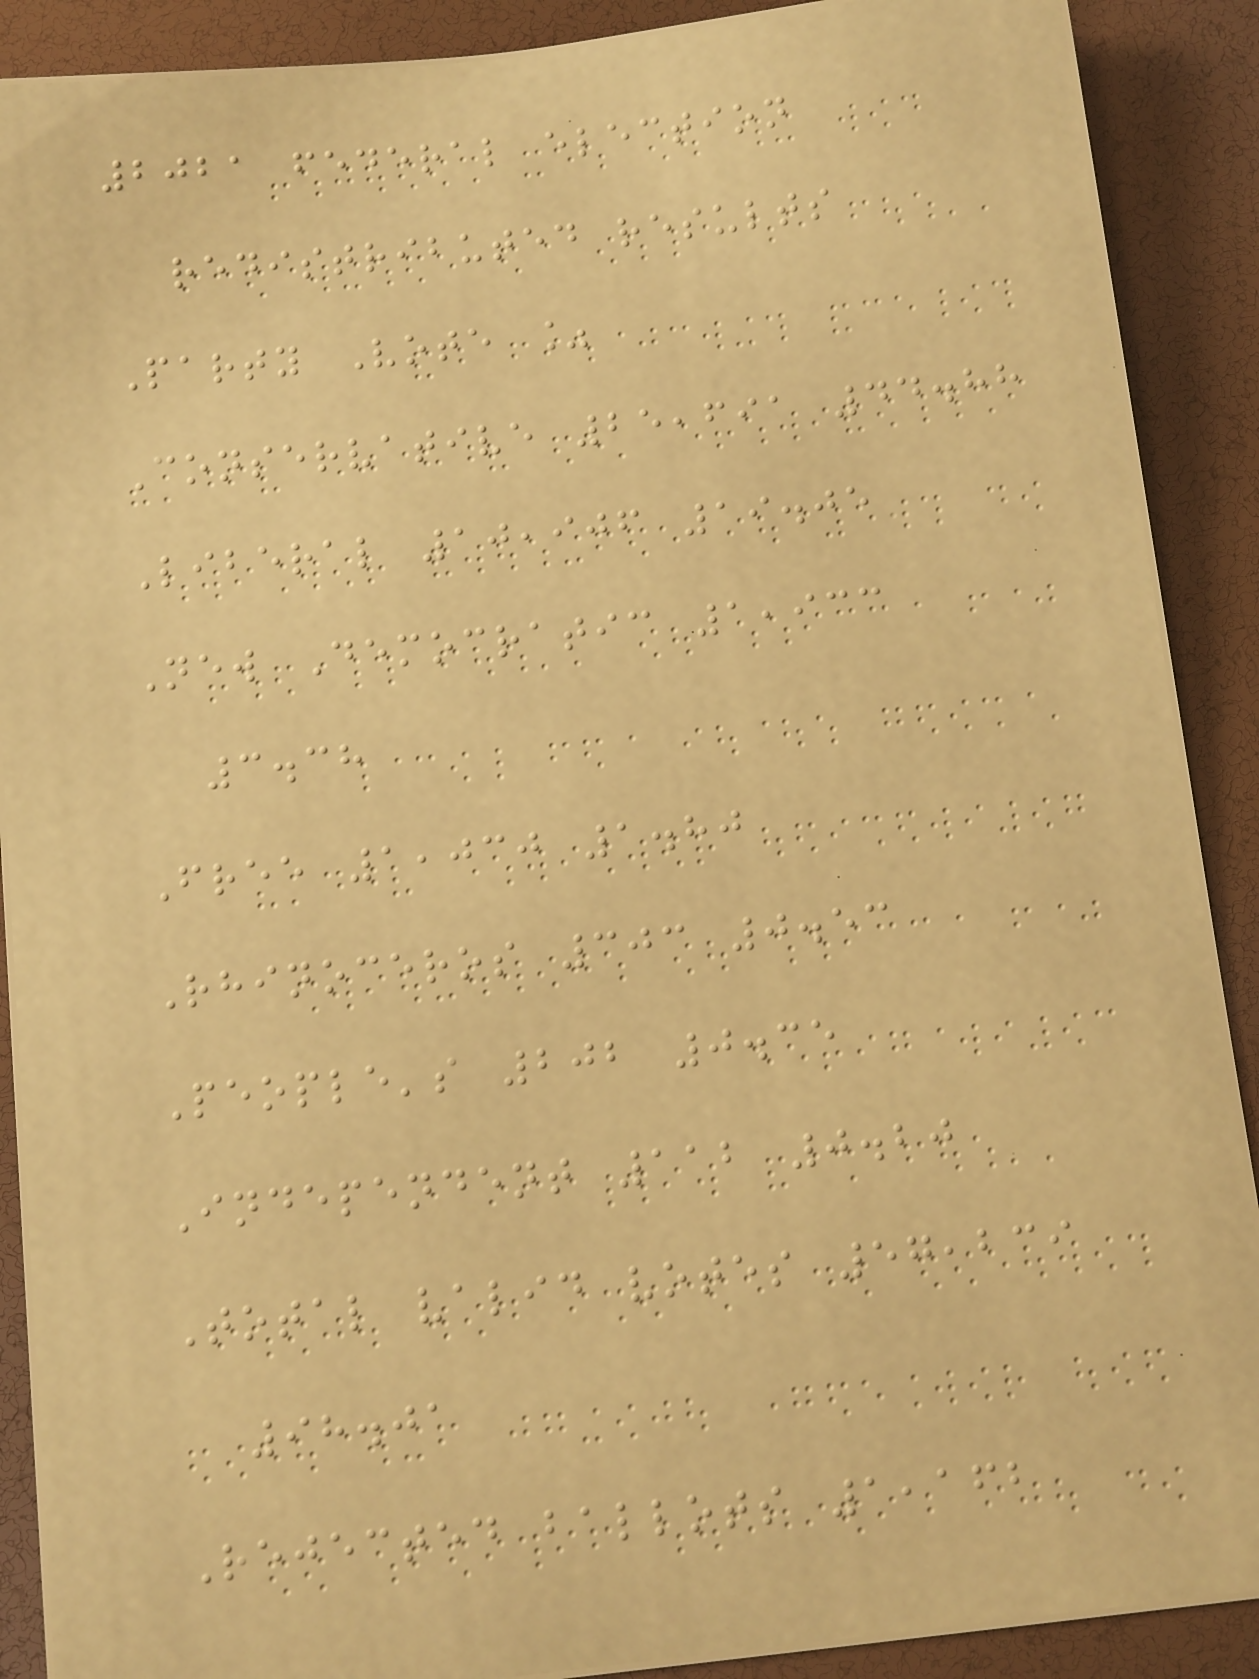2021 federal election
redistributed results
Party Vote %
Conservative 25,691 44.88
Liberal 10,906 19.05
New Democratic 1,933
3.38
Free 1,030 1.80
Rhinoceros 303 0.53
People's 202 0.35
Independent 112 0.20
Total valid votes 57,239
98.01
Rejected ballots 1,162
